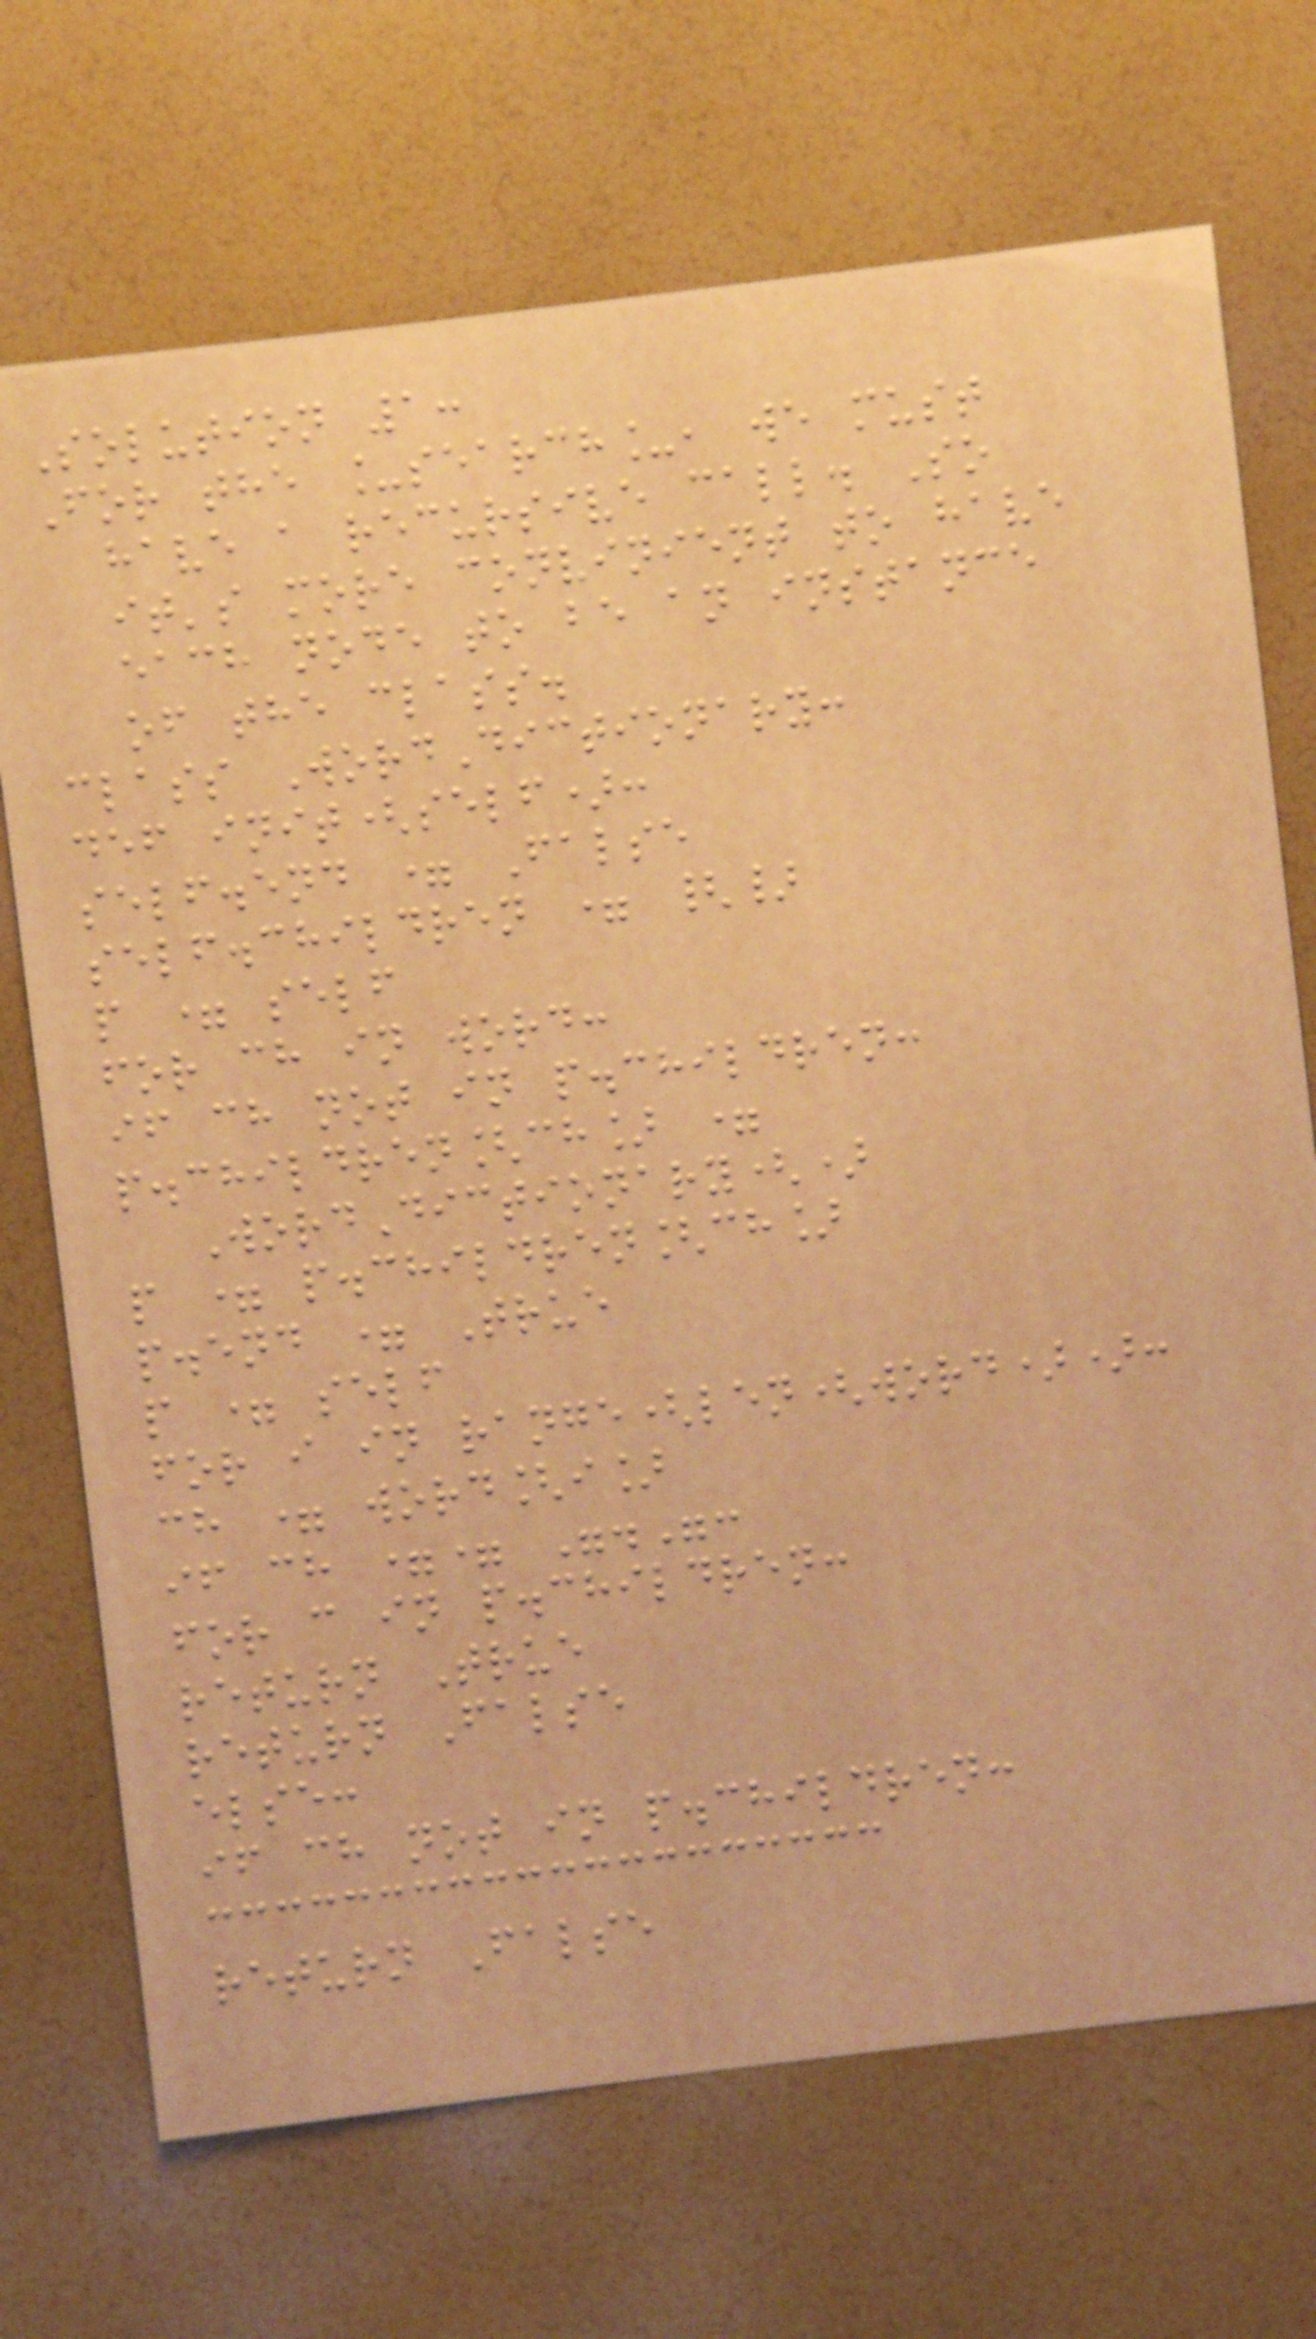Solution 1:
For the _search_, we must
have a recursive call. So
it's more convinient to have
each node to be an instance
of the class.
class WordDictionary:
def init(self):
self.end = False
self.children = {}
p = self
for ch in word:
if ch not in p.children:
p.children[ch] =
WordDictionary()
p = p.children[ch]
p.end = True
p = self
for i in range(len(word)):
ch = word[i]
if ch == ".":
for c in p.children:
return True
return False
else:
if ch not in p.children:
return False
